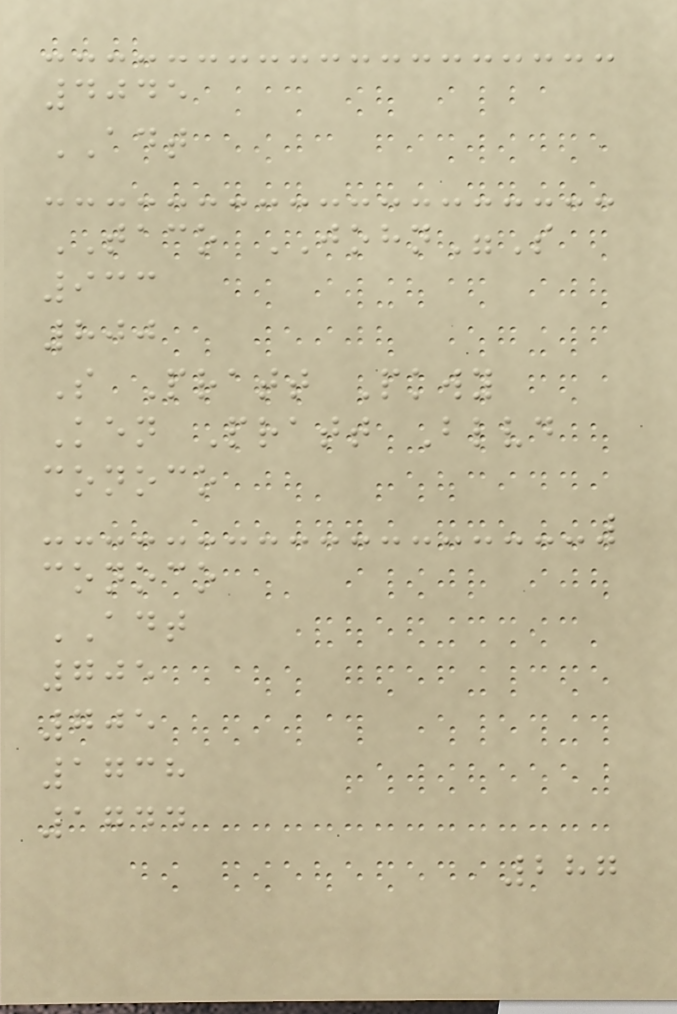4045
ADT
TACO JOHN"S
933
800
S Pratt Pkwy
Ken Pratt Blvd
conoco
conoco
ADT
705
705
1738
1744
287
